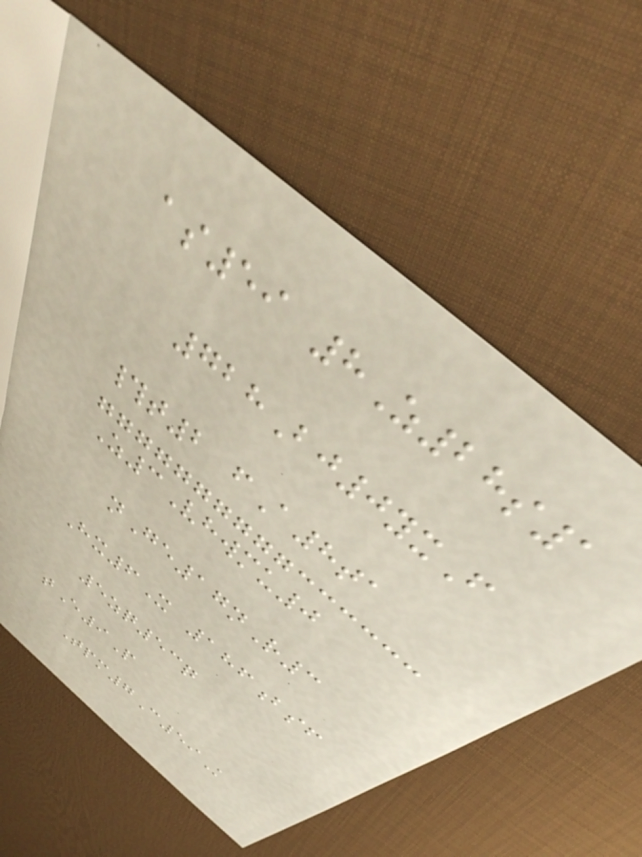as59 8Z28s1
728Bj0yxF
#t2 fA8ta
Z3Vhwmu0
nGe17nR3
Hx6X 186bsf
5zq53q
tE9P
Tpm7C59K
